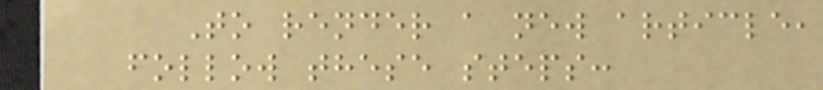To render a new article,
follow these steps:
